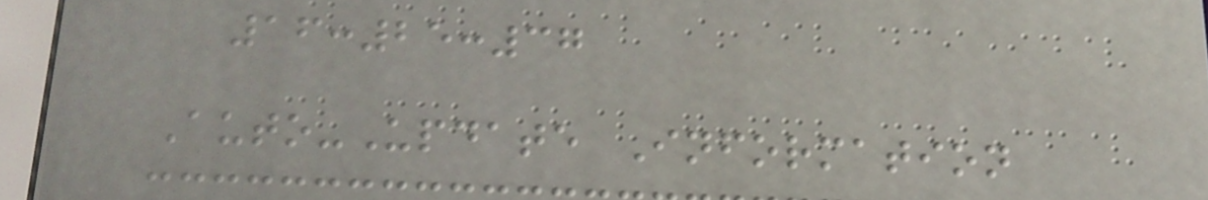16:25:37
Auto-Update Information
